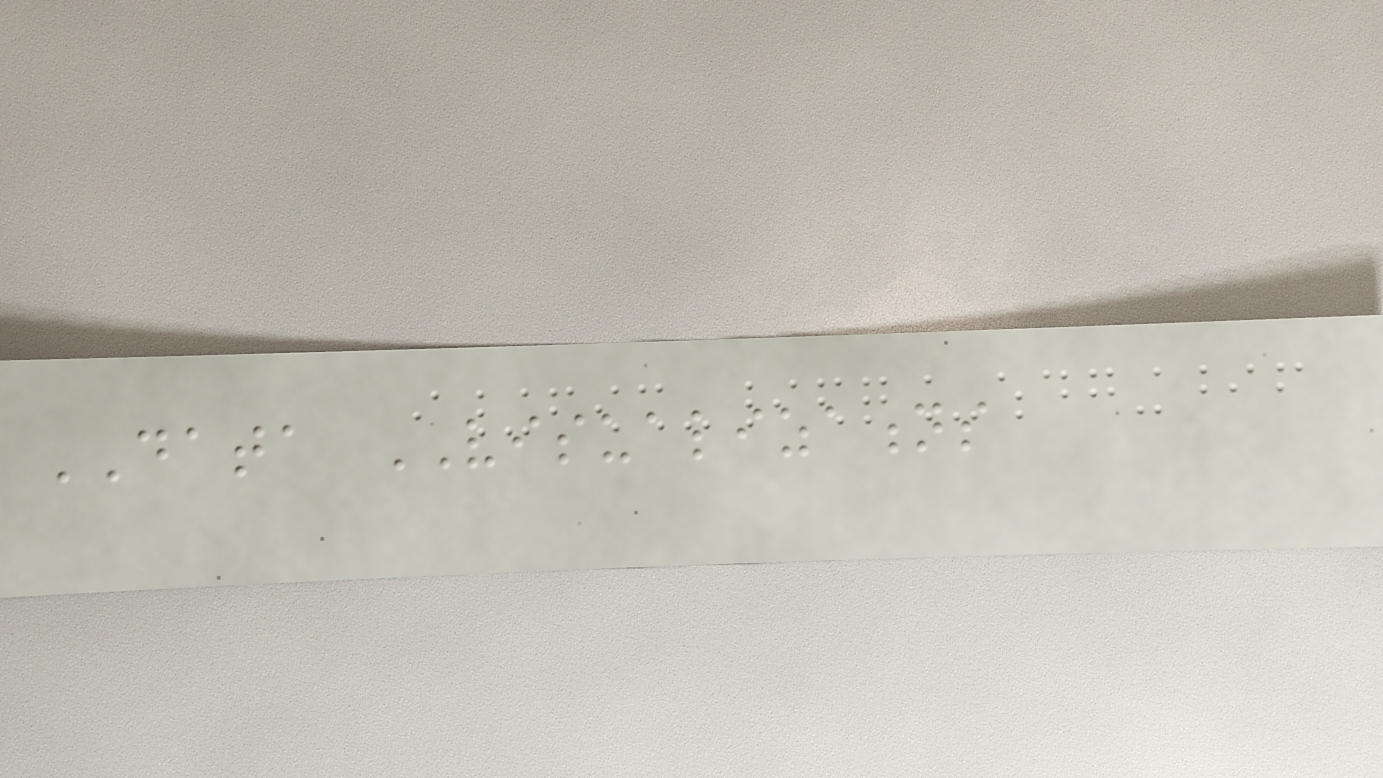DATA VISUALIZATIONS
